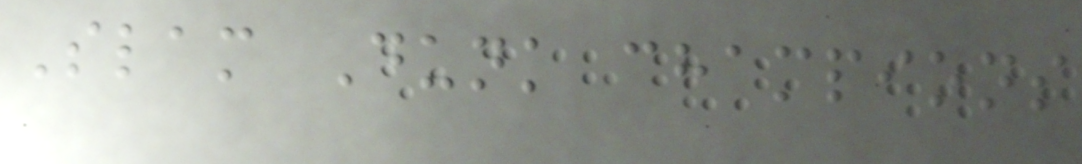Slam Dunk champions
